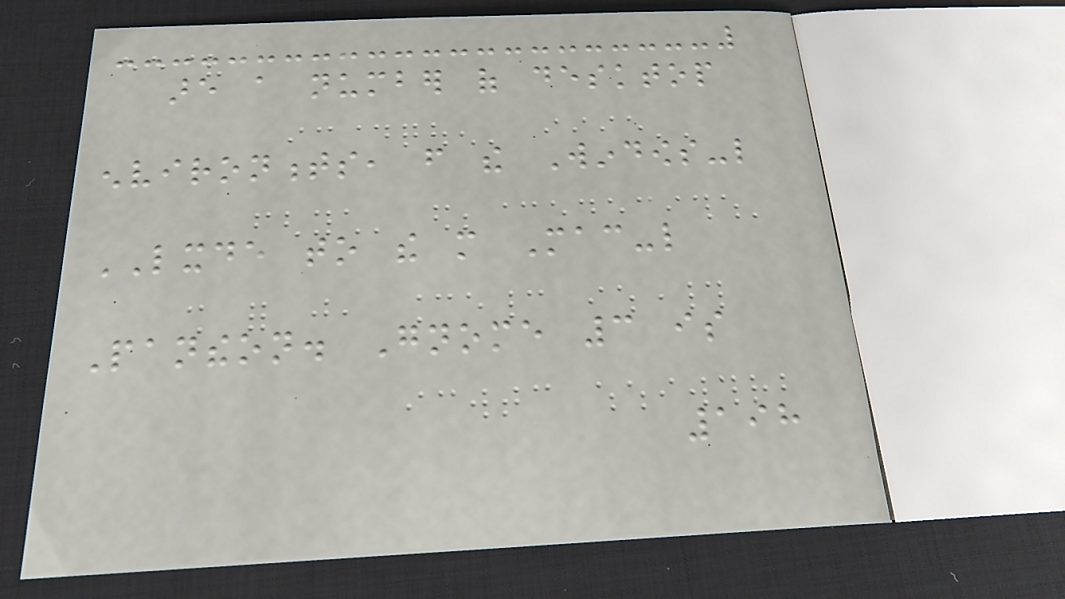are a number of desktop
environments, from the Windows-like
LXDE to the more Mac-like
Pantheon. Gnome 3 is
198
